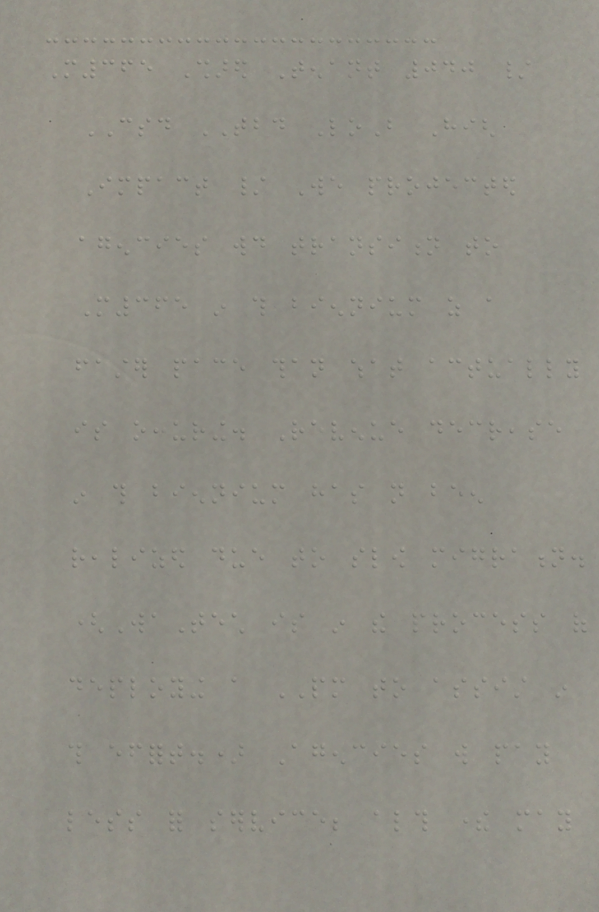M365 Shared Tenant 040 /
CSD TBD LoB High
Impact / We projected
agencies would transition to
M365 in this biennium as a
faster pace than what actually
is occuring. Revenue decrease
in this biennium has not been
realized due to slow migration.
(WaTech is in the process of
deploying a PM to assist in
this effort.) Agencies will pay
less for service; although there may
